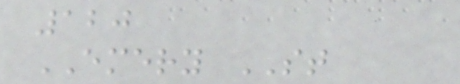120
EMERY ST
